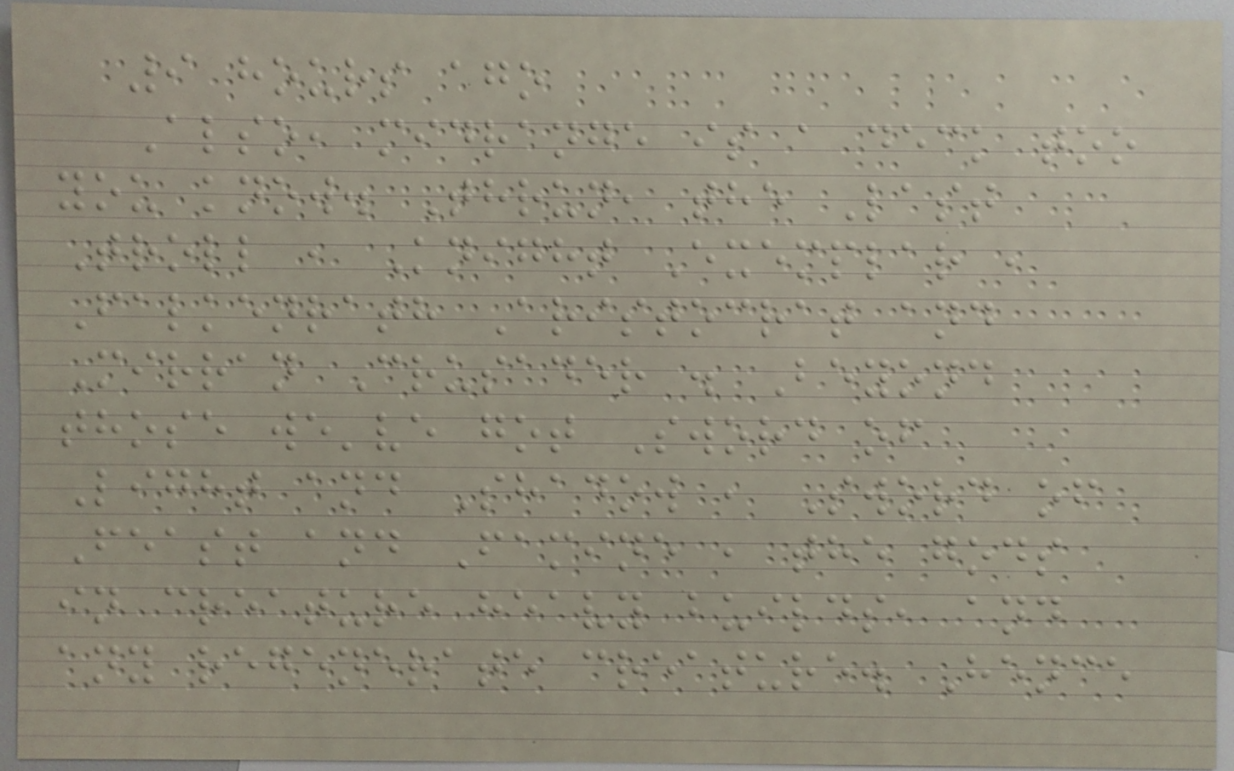9 hours ago
Also, midrange is a deck too
you know. Thrun, the Last
Troll , Knight Exemplar ,
Falkenrath Aristocrat and
Mirran Crusader . Beyond
those we've got Sword of
Light and Shadow , Sword of
Feast and Famine , the gods
in creature heavy builds, and
any regenerate creature. Hence
